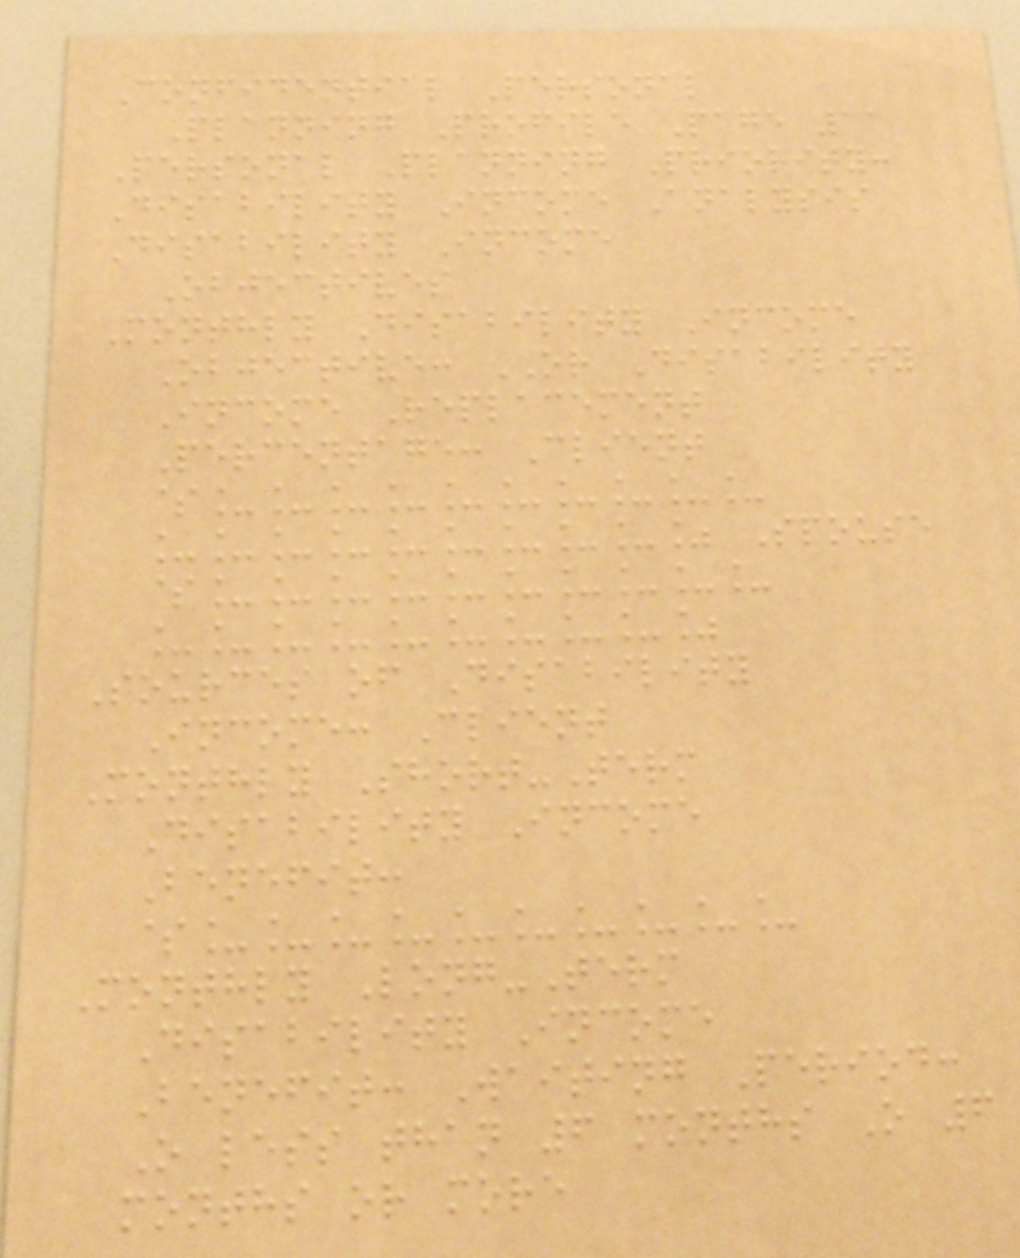Confidential Personal
Planning Profile Page 11
Personal Planning Priority:
Disability Income Analysis
Disability Income
Objectives
Monthly Disability Income
Objective: OR Disability
Income Replacement
Percentage: Client
$__________
_________% Spouse
$__________
_________%
Sources of Disability
Income: Client
Monthly Short-Term
Disability Income
Benefit:
$__________
Monthly Long-Term
Disability Income
Benefit: Waiting Period:
O less than 6 months O 6
months or more
